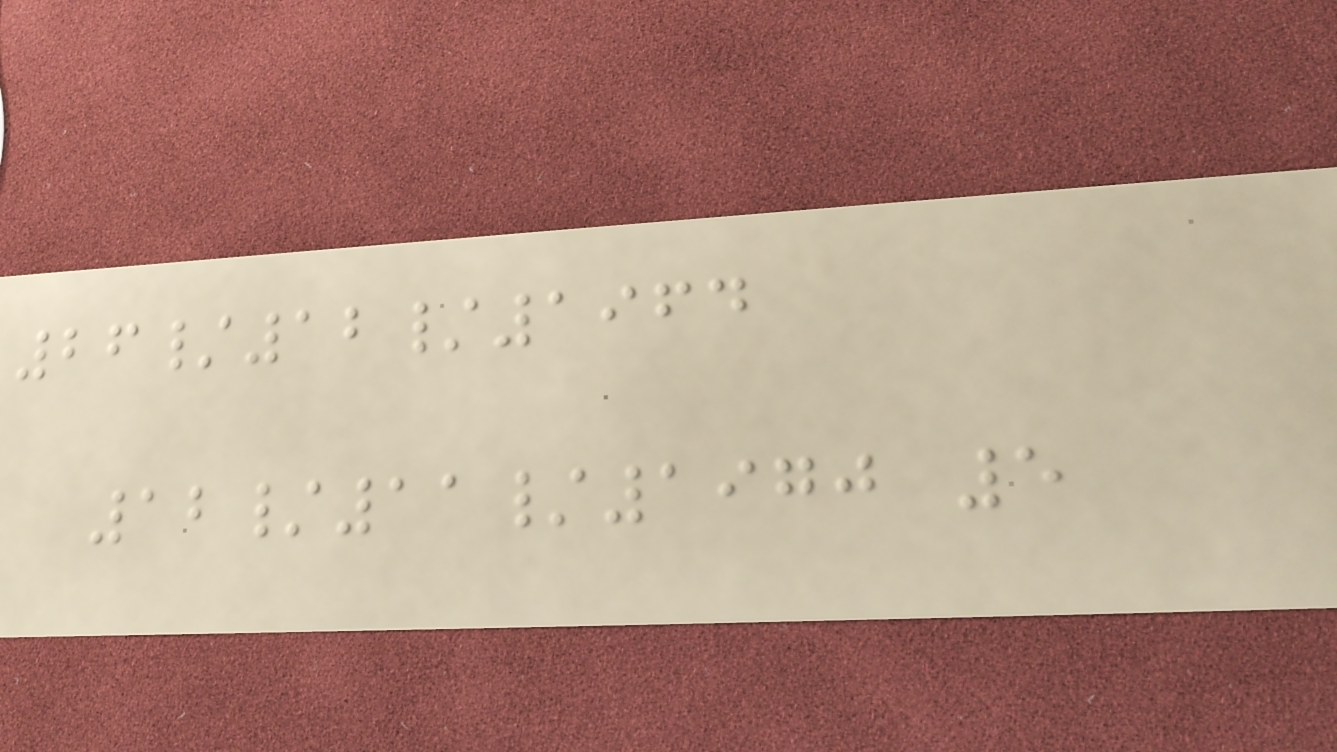26/12/1964
12/11/1970 5
